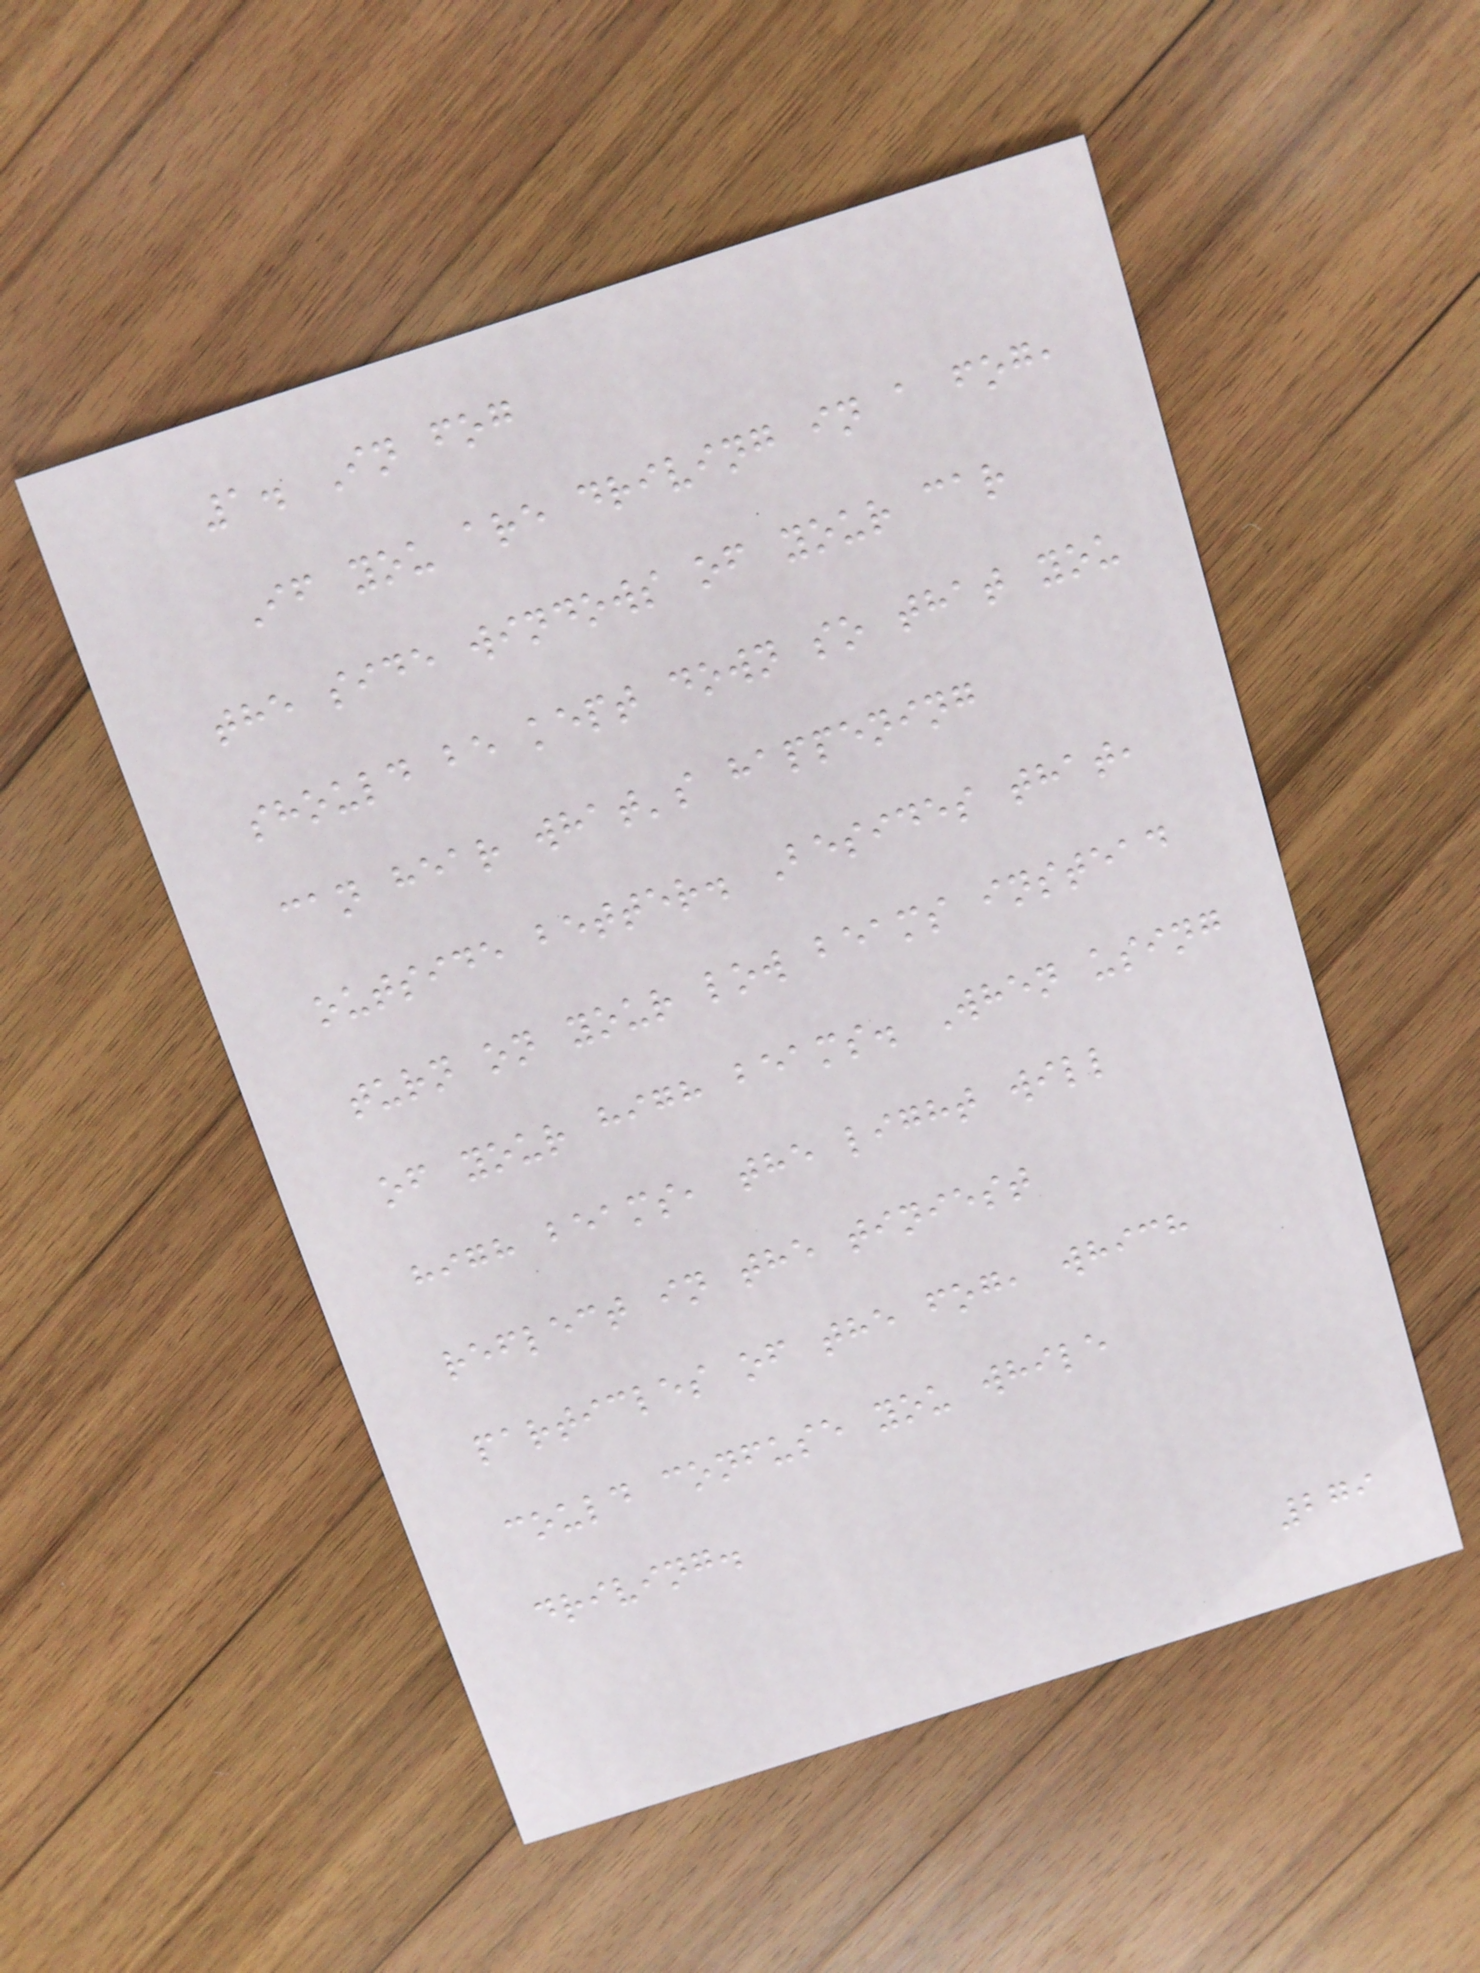1. In fog
If you are driving in a fog,
the side windows of your car
should be kept down so that you
can hear what's happening
outside better. Besides that,
turn on your low beams instead
of your high beams. When using
high beams, the light will
reflect in the tiniest
particles of the fog, which
could confuse you while
driving.
279
